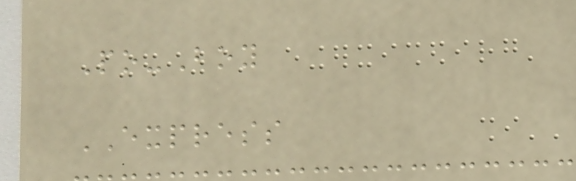Po-Boy
EXPRESS
